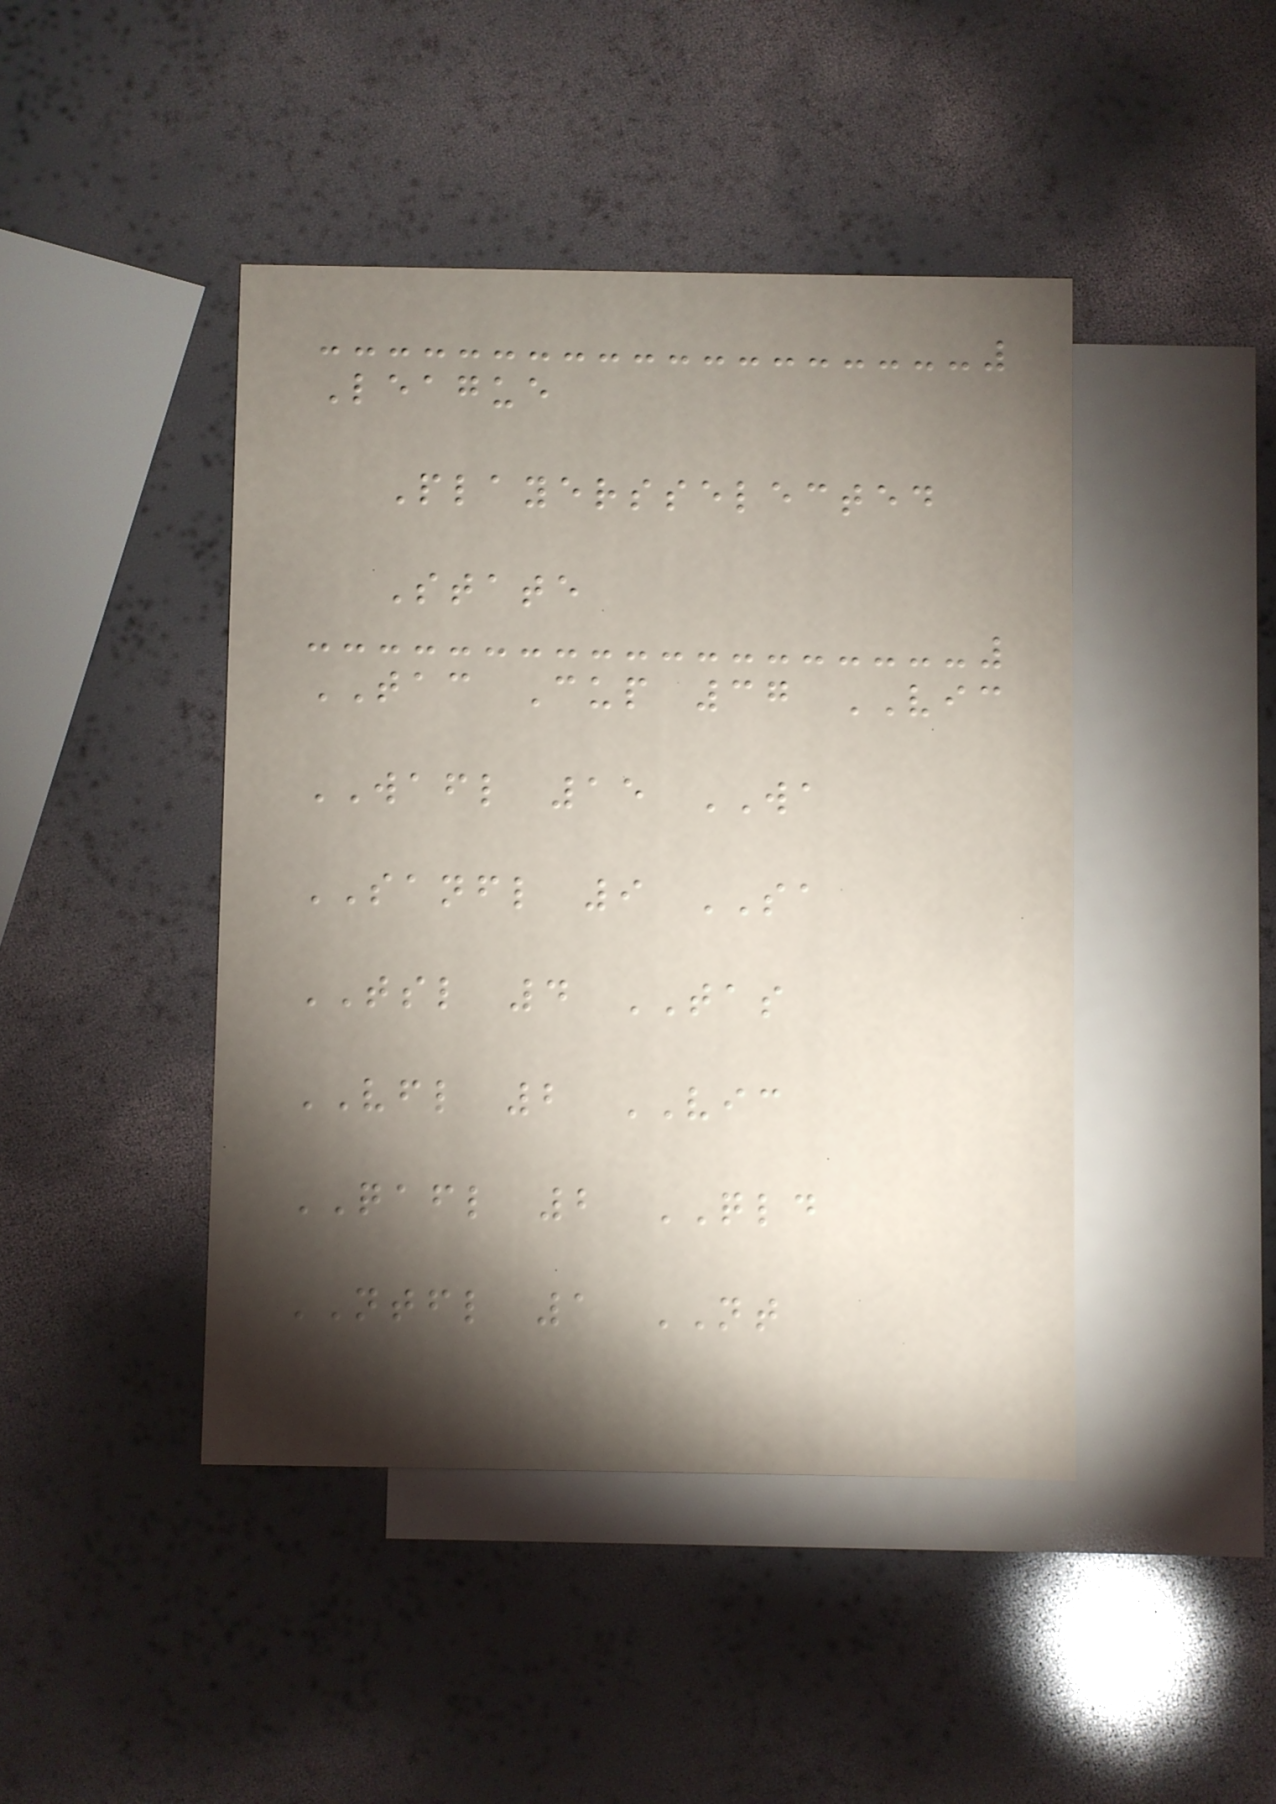League
Playersselected
State
TAC Cup 37 VIC
WAFL 15 WA
SANFL 9 SA
TSL 4 TAS
VFL 2 VIC
QAFL 2 QLD
NTFL 1 NT
